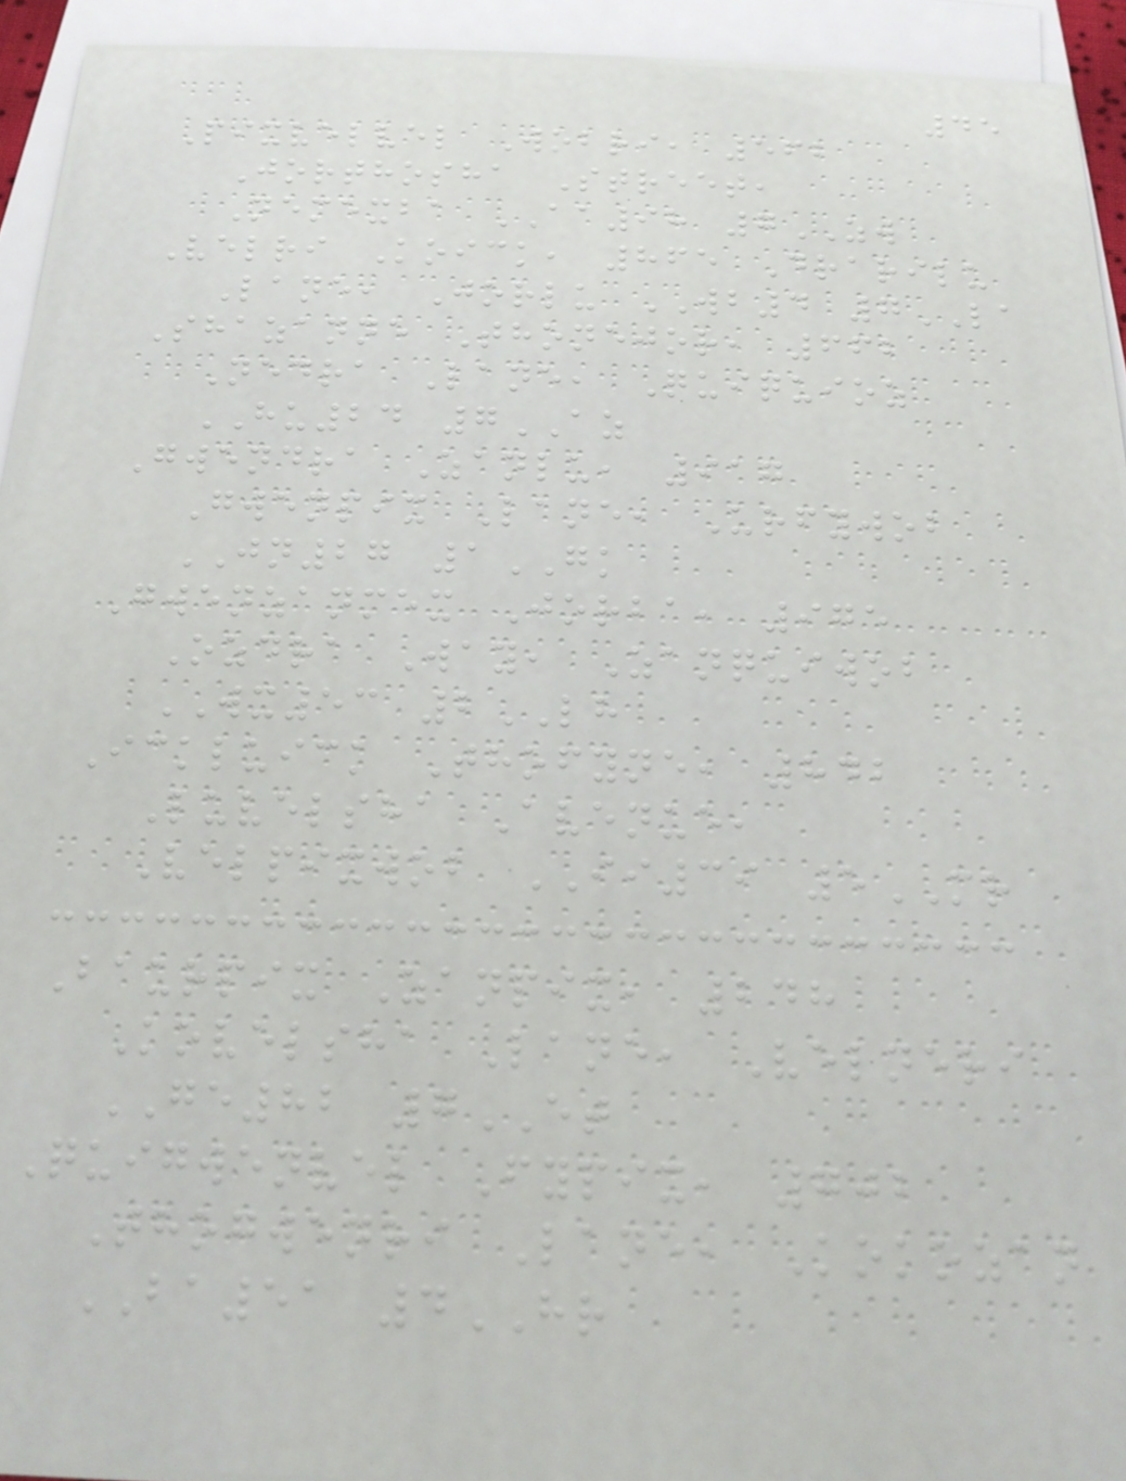45
Pixvelvel Wobri, 562
Jorthosha Street,
Nemexba AA98 7ZW
Velri Koick, 865 Drarilu
Lane, Jorlu WB4 7LA
Shazanne Thonejor, 662
Nedra Lane, Quiquioz
HU24 7AZ
Gwendra Zanlu, 917
Gwenpix Lane, Urfywob
JN27 1GK
Gwenzanmex Jorba, 975
Ozdra Way, Zanquiwob
WX53 2LH
Ickluick Thofyne, 842
Luvelsha Avenue,
Velpixwob II39 5MR
Baurpix Zanpix, 248
Kovelsha Lane, Velneri
GE82 7ET
Quigwenvel Fypix, 702
Thogwenri Lane, Kokozan
BA51 4HR
